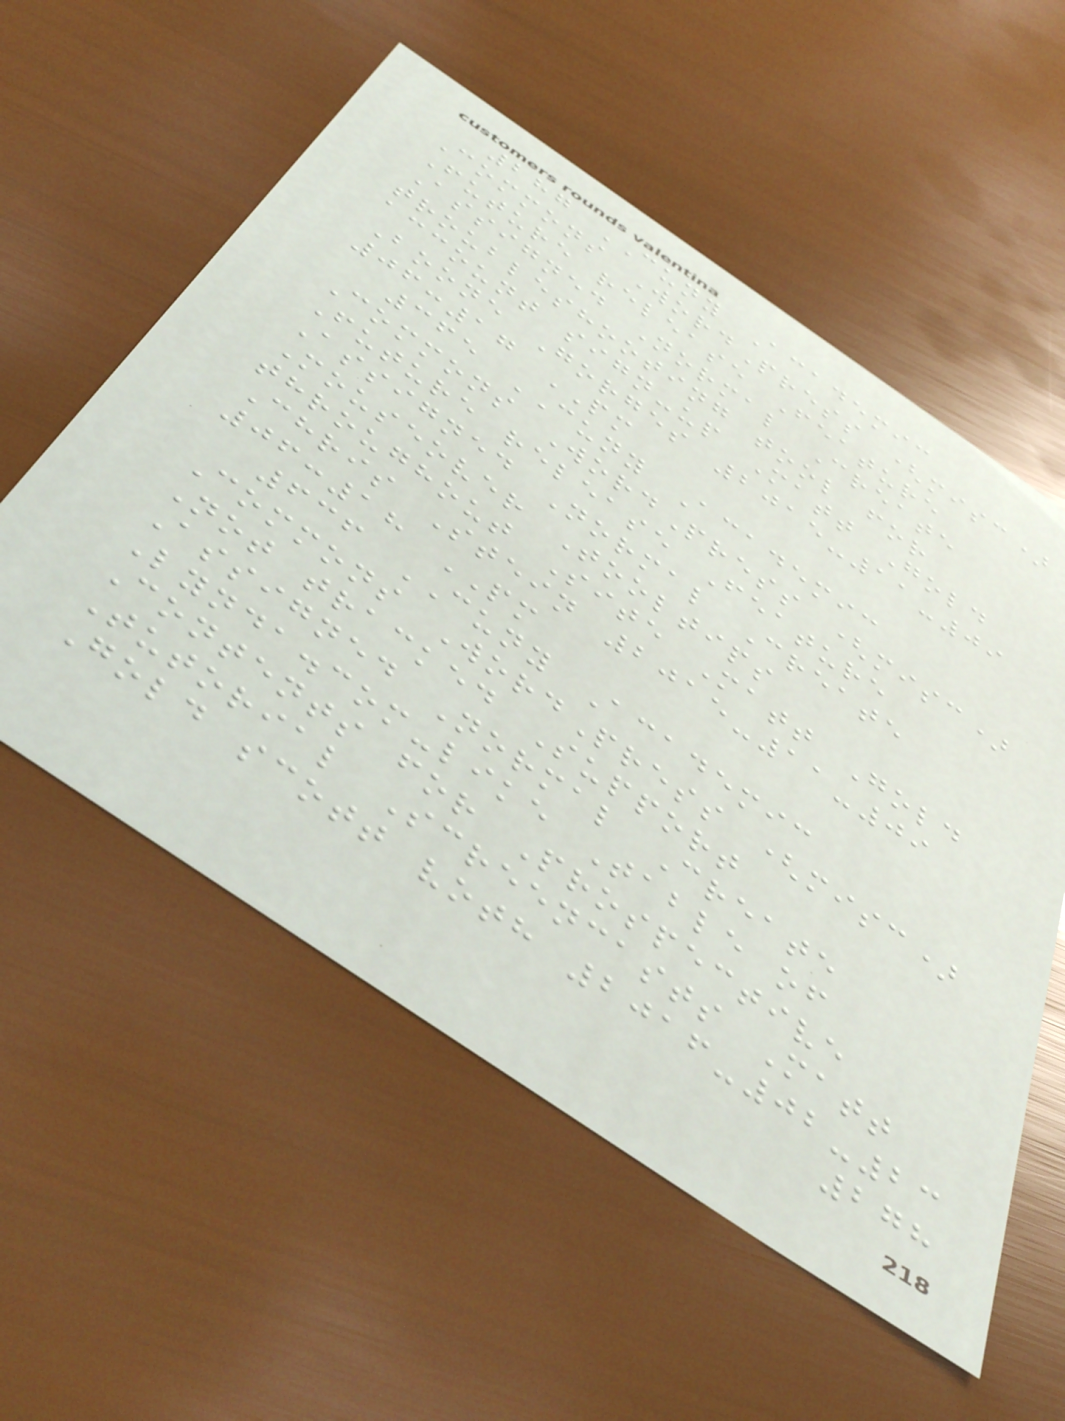287 CUNY Academic
Commons WordPress (misc)
Future release Feature
Assigned Normal Create
troubleshooting tool for
account sign-up Matt Gold
Boone Gorges 2015-11-09
06:17 PM
365 CUNY Academic
Commons WordPress (misc)
Future release Feature
Assigned Normal Create
Mouseover Tooltips
throughout Site Matt Gold
Chris Stein 2015-11-09
06:18 PM
636 CUNY Academic
Commons WordPress (misc)
Not tracked Support
Assigned Normal Create
Lynda.com-like Table of
Contents for Prospective
Tutorial Screencasts Matt
Gold scott voth 2016-02-23
278
